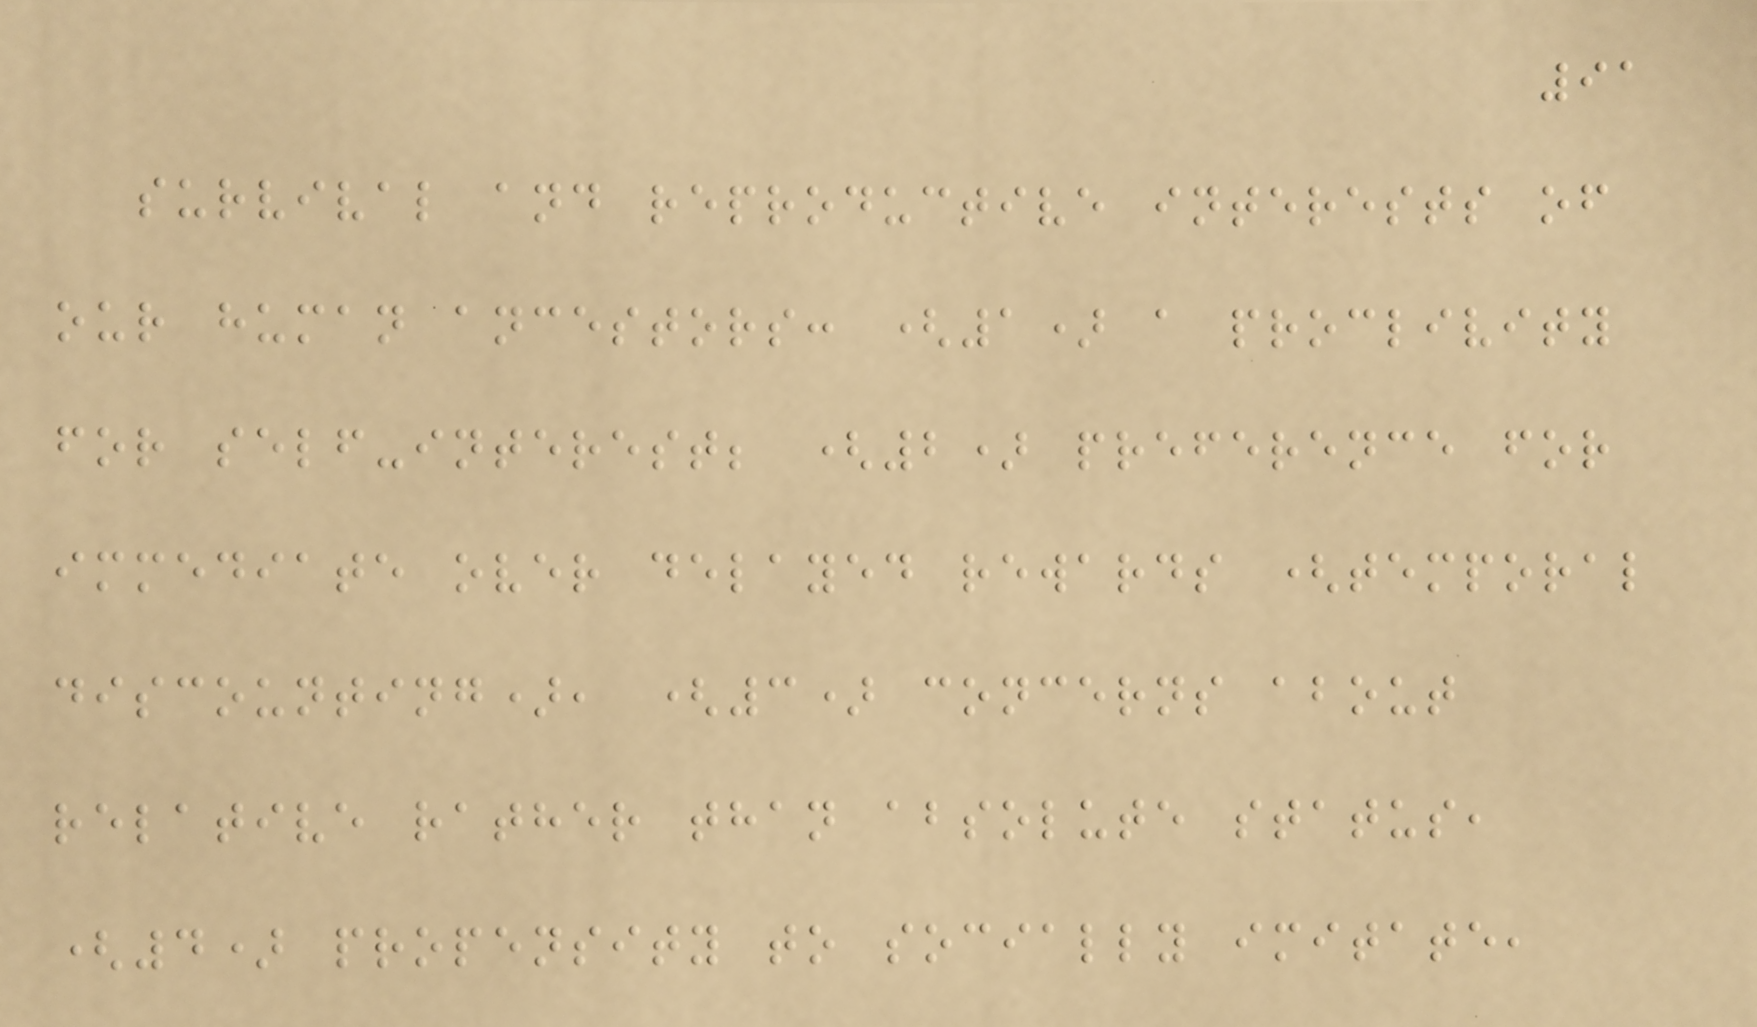91
survival and reproductive interests of
our human ancestors: (1) a proclivity
for self-interest; (2) preference for
immediate over delayed rewards (temporal
discounting), (3) concerns about
relative rather than absolute status,
(4) propensity to socially imitate,
